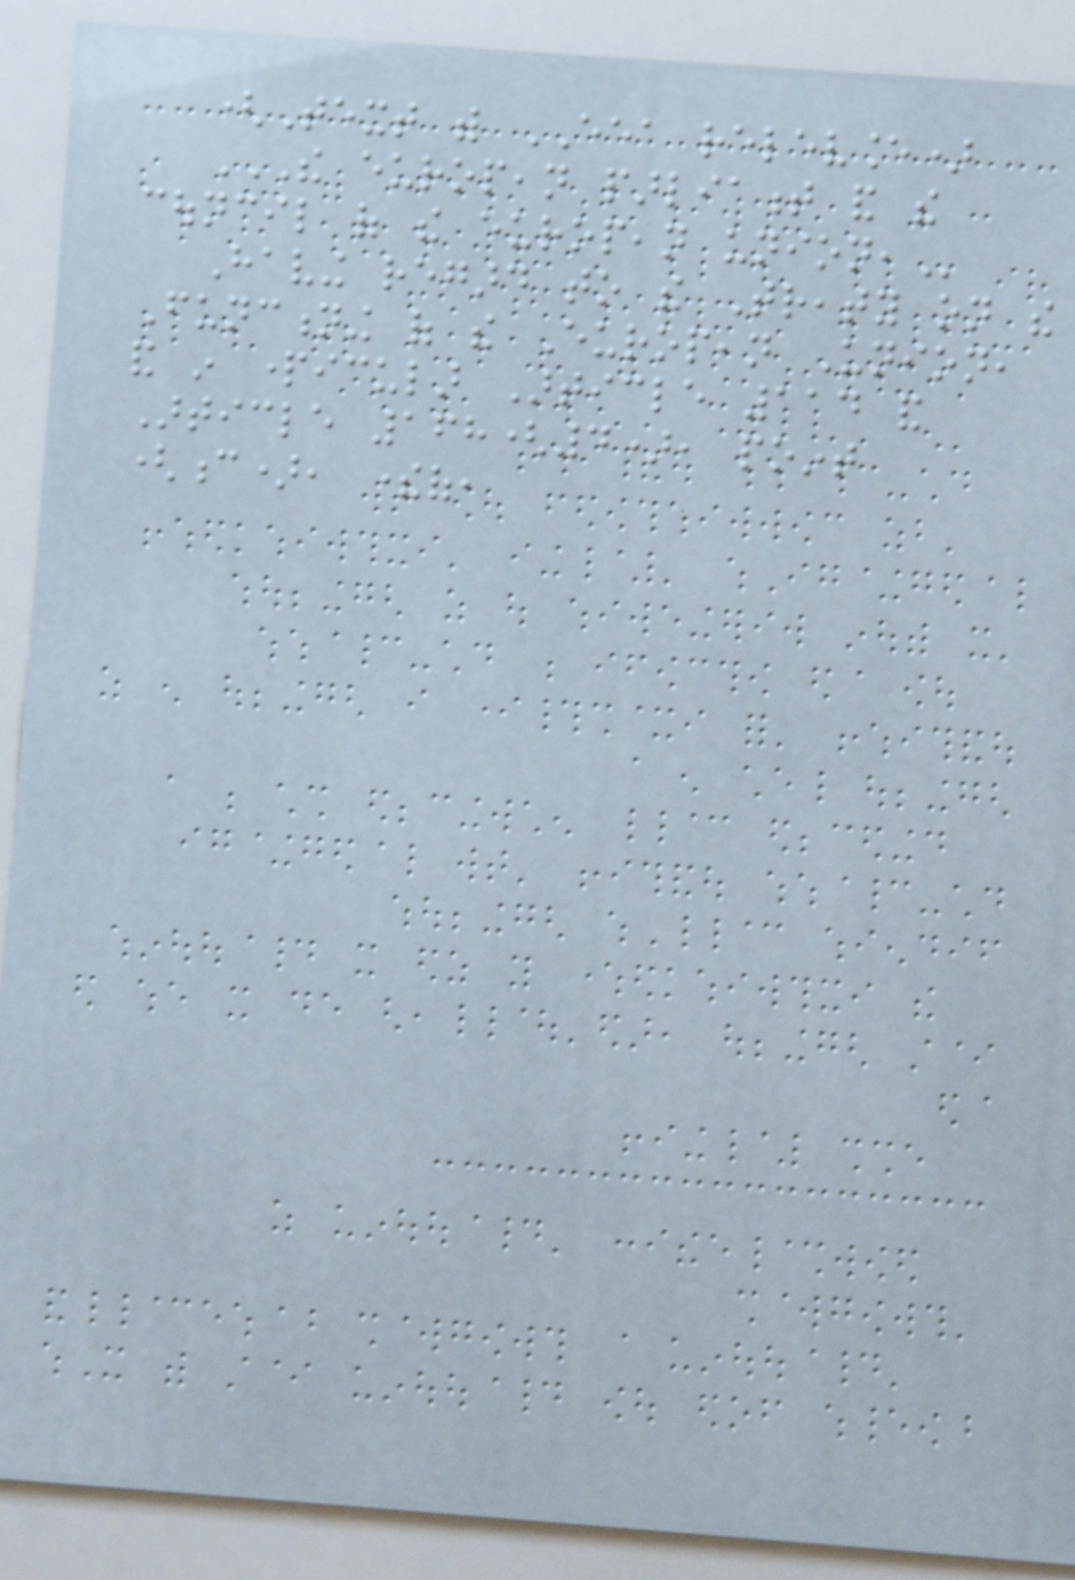(Text with EEA relevance)
THE EUROPEAN PARLIAMENT AND THE
COUNCIL OF THE EUROPEAN UNION,
Having regard to the Treaty on the
Functioning of the European Union,
and in particular Article 114 and
Article 168(4), point
(c), thereof,
